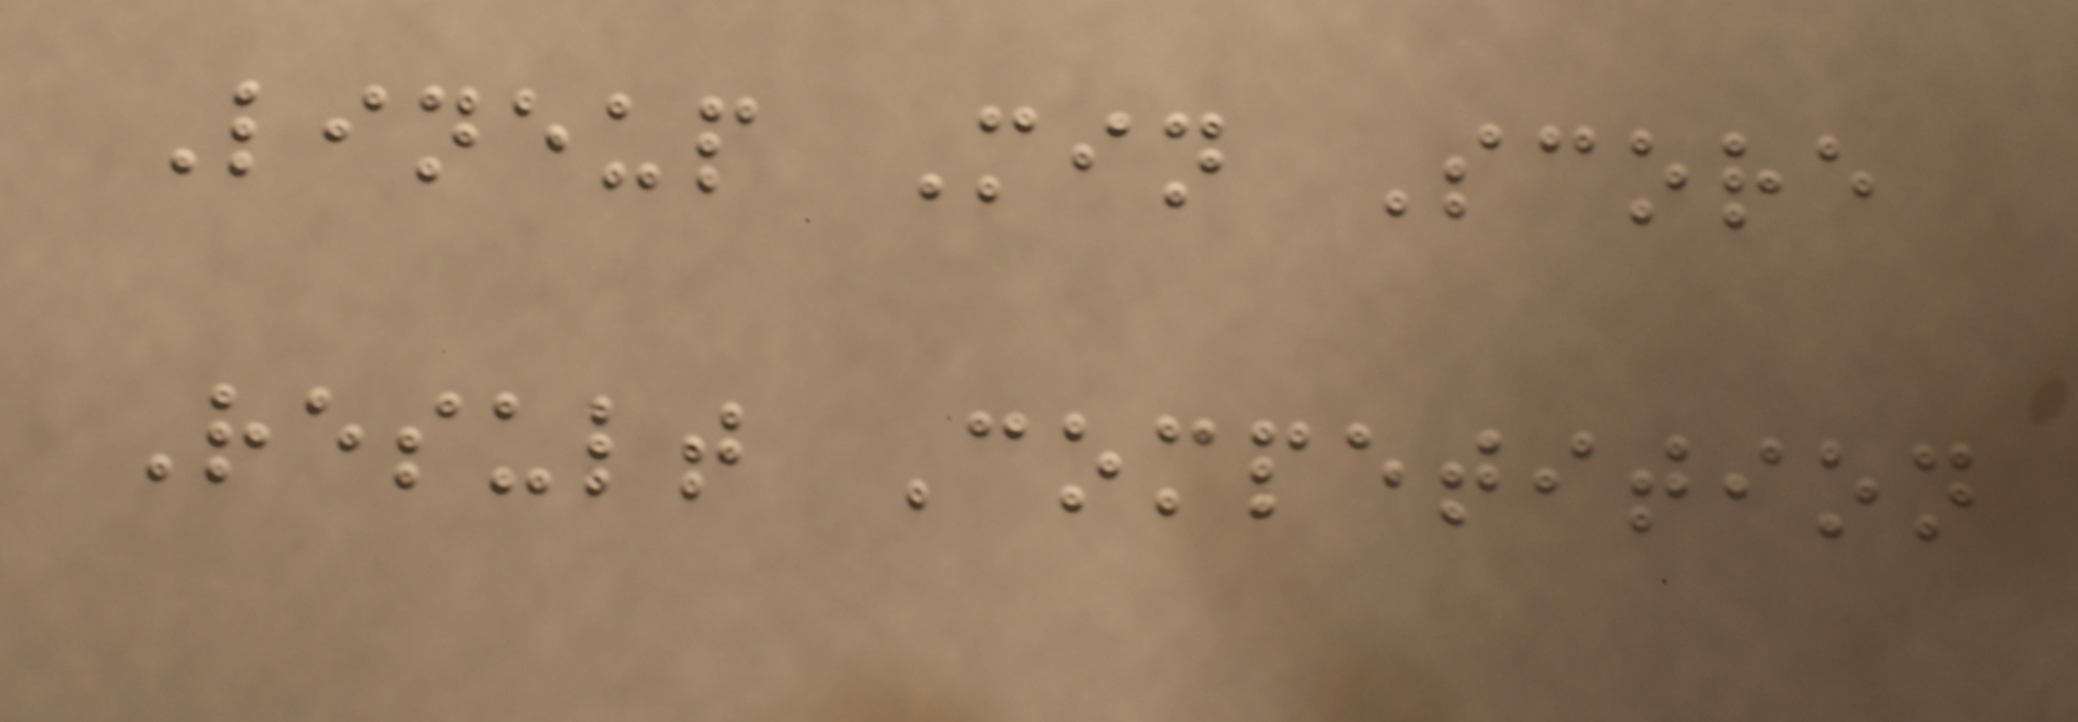Lineup Min Score
Result Competition
